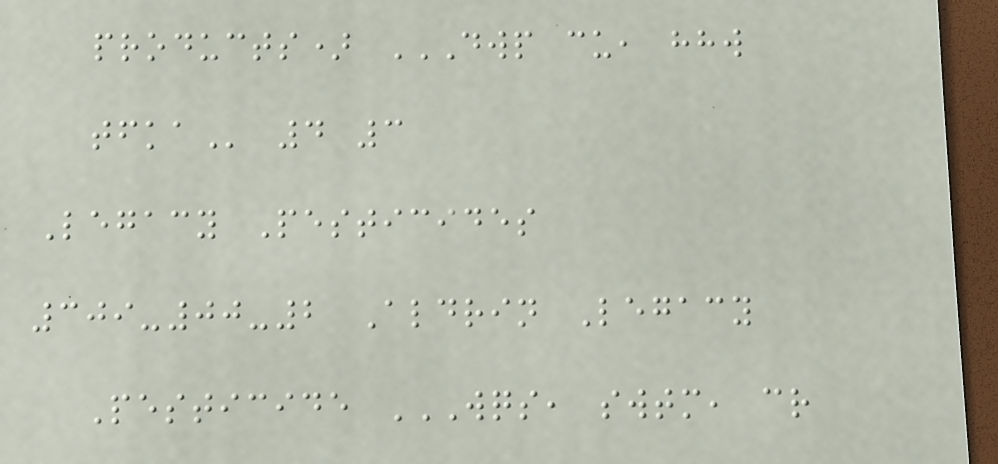products) DWP CU, HHW
TFKA 4 3
Legacy Pesticides
309-00-2 Aldrin Legacy
Pesticide WQS, SWTM, CR
